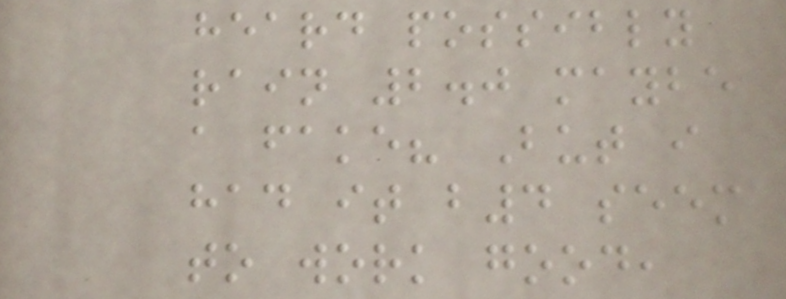heard possibly
rain 2.0 maybe
a fake? But i
had it b4 seem
to work good,
